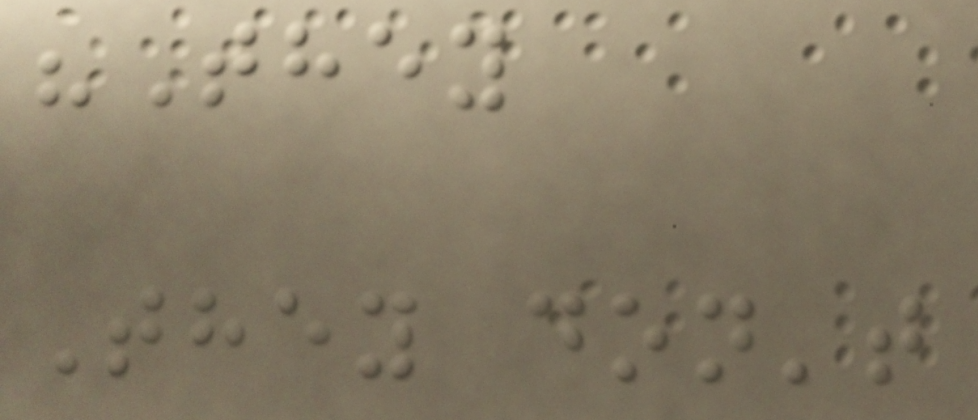"They
They don't
